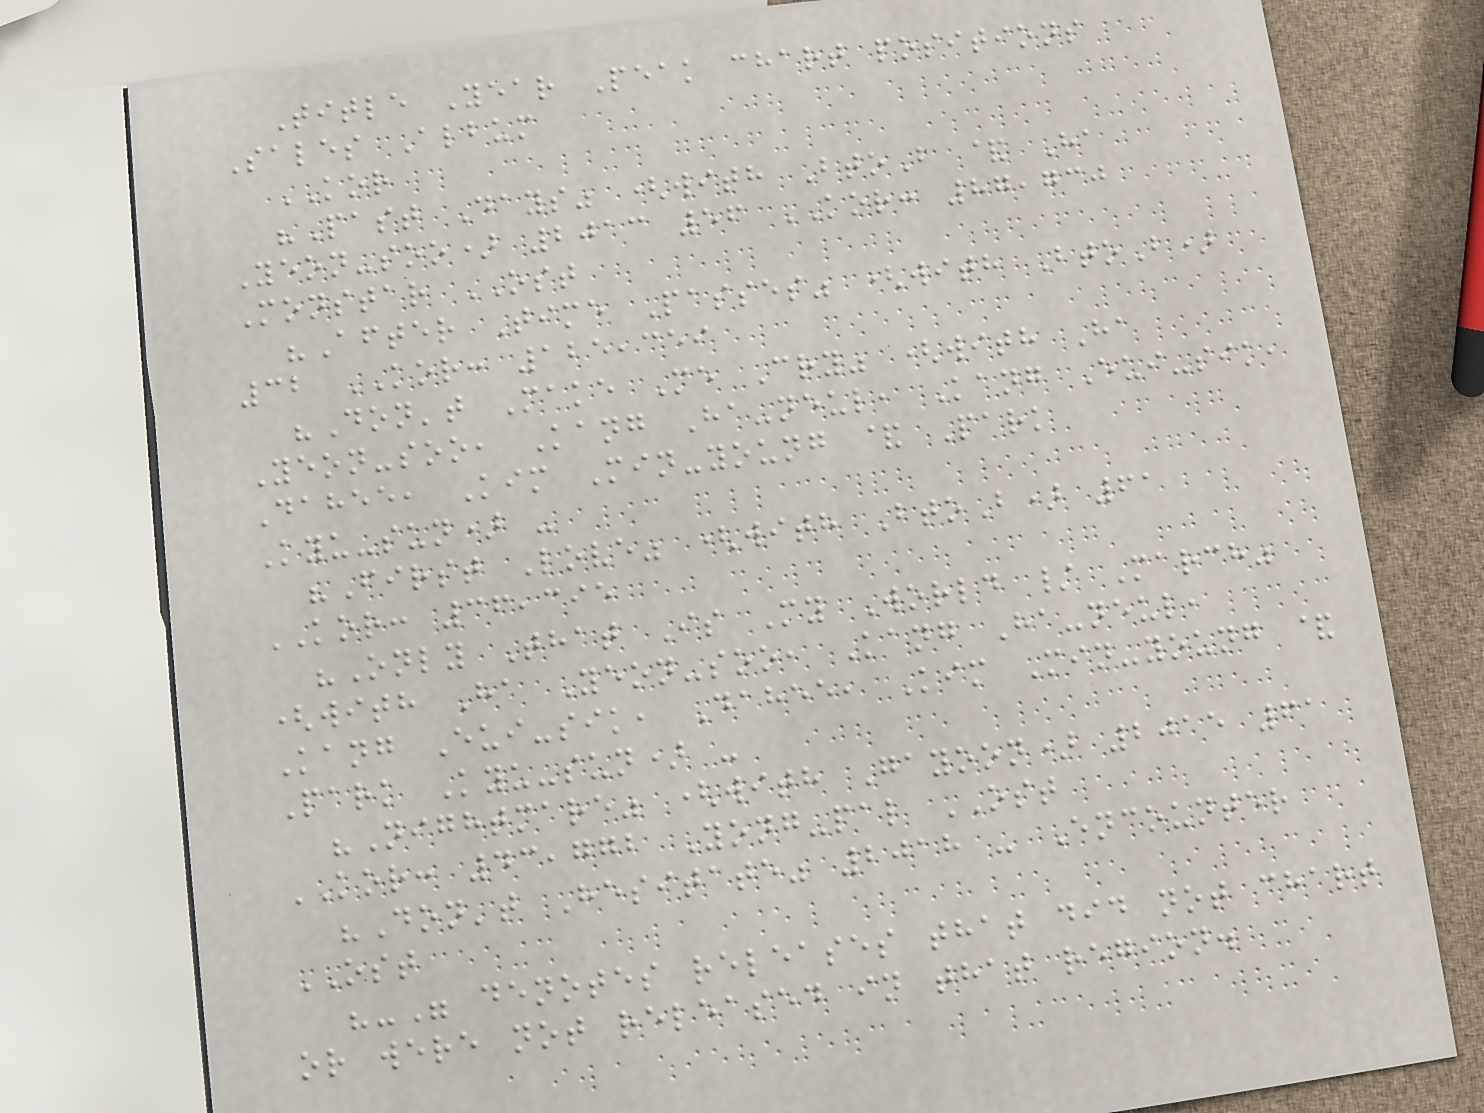Title Year Peak chart positions
Sales Album
KOR
"Past Days" (with BtoB & Ha
Yeon-soo) 2013 56 KOR: 87,730
Monstar OST
"After Time Passes" (with BtoB)
32 KOR: 125,359
"Don't Make Me Cry" (with Ha
Yeon-soo, Kang Ha-neul, Kang Eui-sik,
Dahee, Kim Min-young & Park
Kyu-sun) -
"First Love" (with BtoB) 61
KOR: 36,395
"Only That Is My World / March"
(with Ha Yeon-soo, Kang Ha-neul,
Kang Eui-sik, Dahee, Kim Min-young &
Park Kyu-sun) -
"Nightmare" (with Gayoon) 2015 61
KOR: 43,772 Yong-pal OST
"Don't Hesitate" 2018 - Encounter
OST
"-" denotes releases that did not chart
or were not released in that region.
